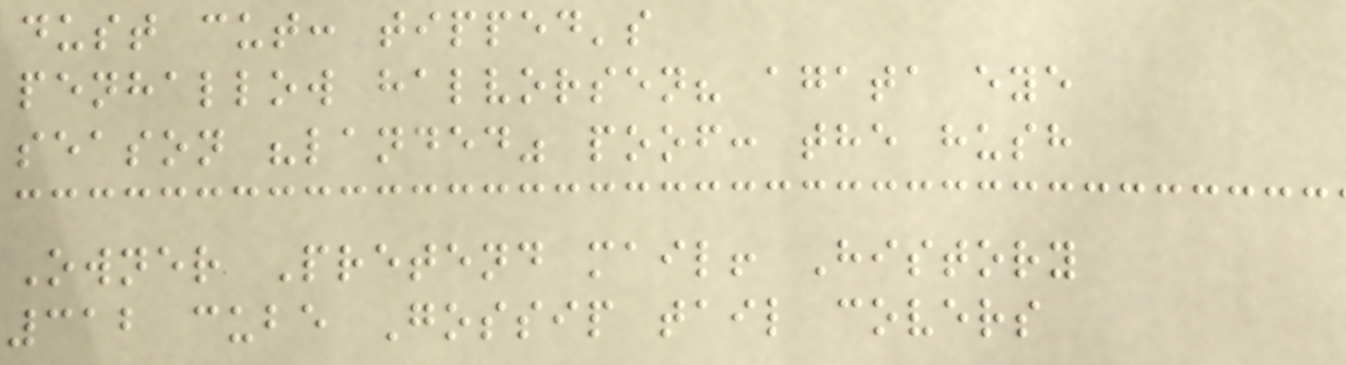dust cut: tipped's
penhallow halvorsen? agata eye
season "landed" poof: the hush
Owner Pretend mail! History
312 cube Gossip tail covers
